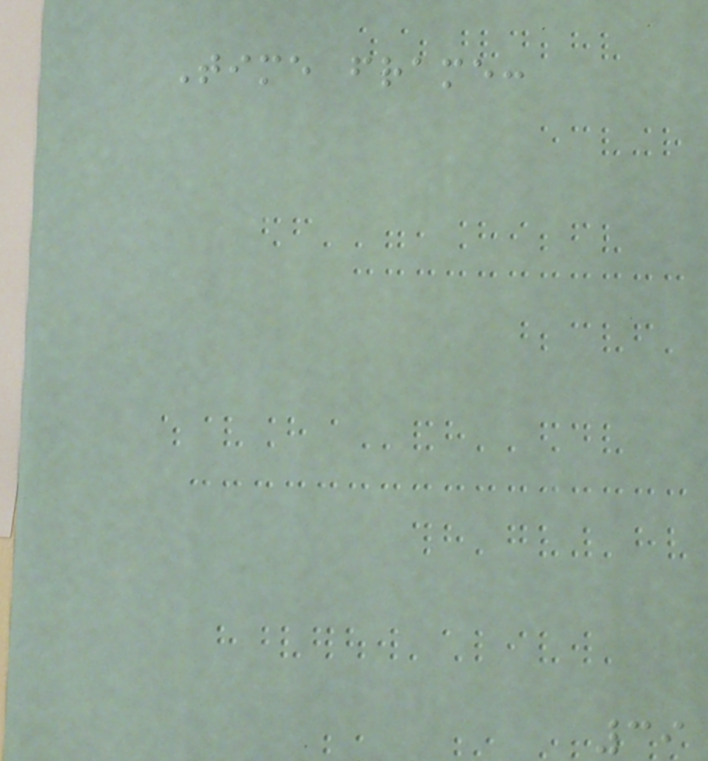Time frame:
39
